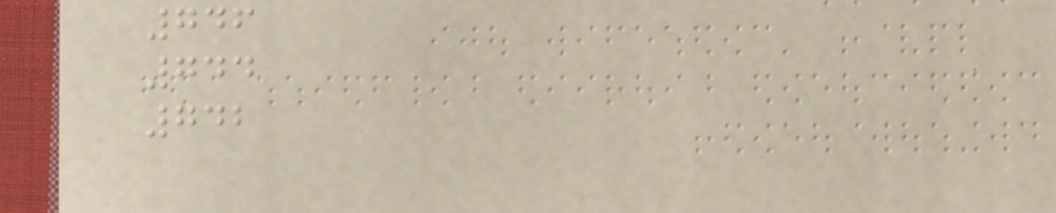746
744
742
